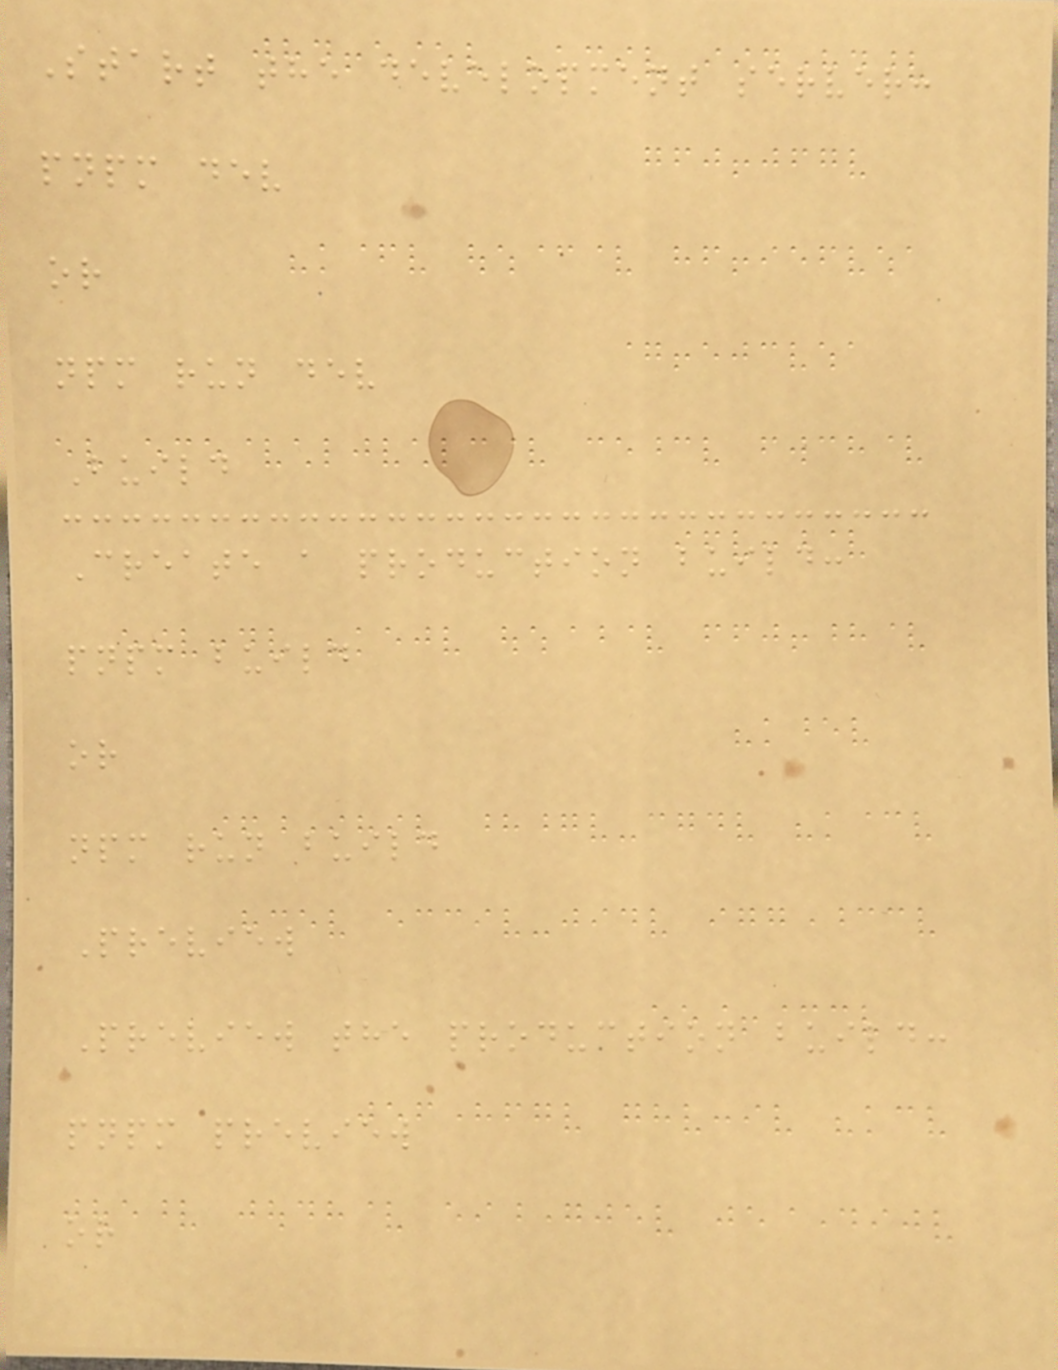Start the development server:
pnpm dev
or
npm run dev
Build
Create a production build:
pnpm build
or
npm run build
Preview
Preview the production build:
pnpm preview
or
